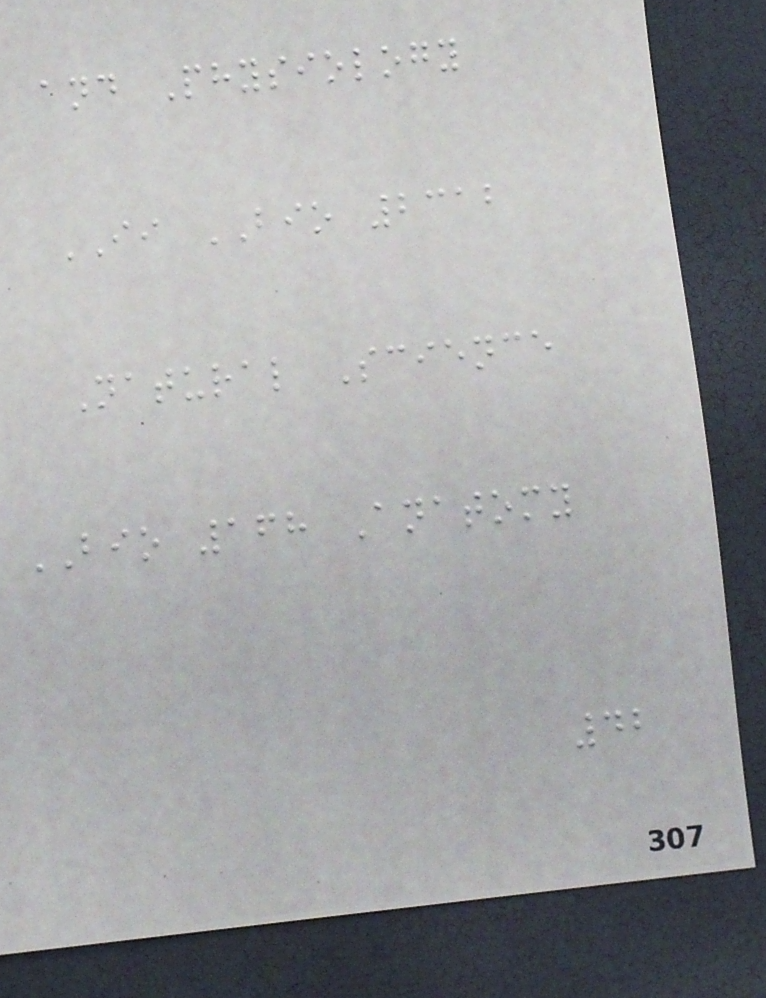and Physiology
II BIO 2312
Natural Science
BIO 168 Anatomy
42
